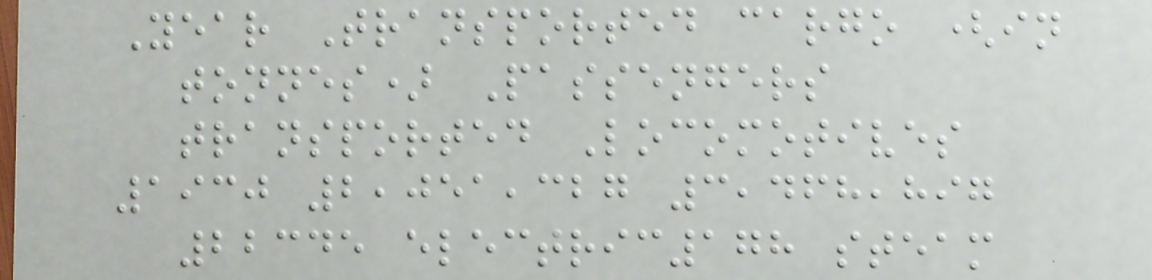Year Transported cargo (in
tonnes) Passengers
transported Locomotives
1930 2,051,327 3,468,897
22345 electric178 steam
